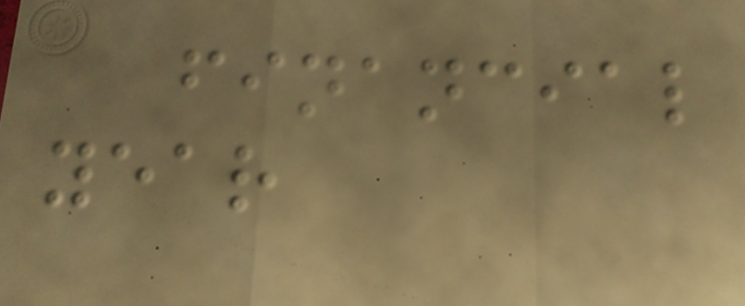financial
year
